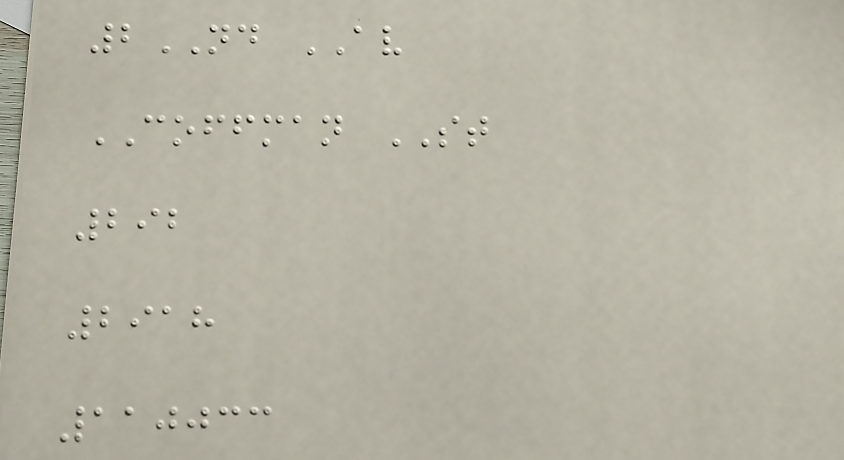2ND AV
COFFMAN ST
292
2918
110033
